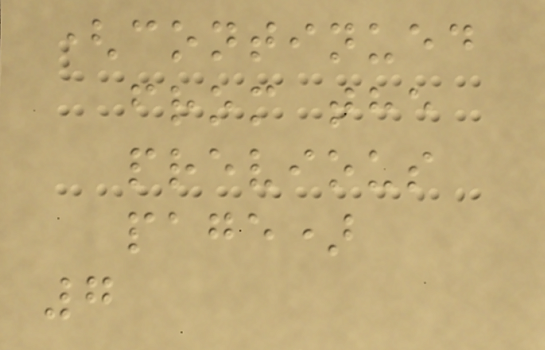(continued
from the
previous
page)
7
